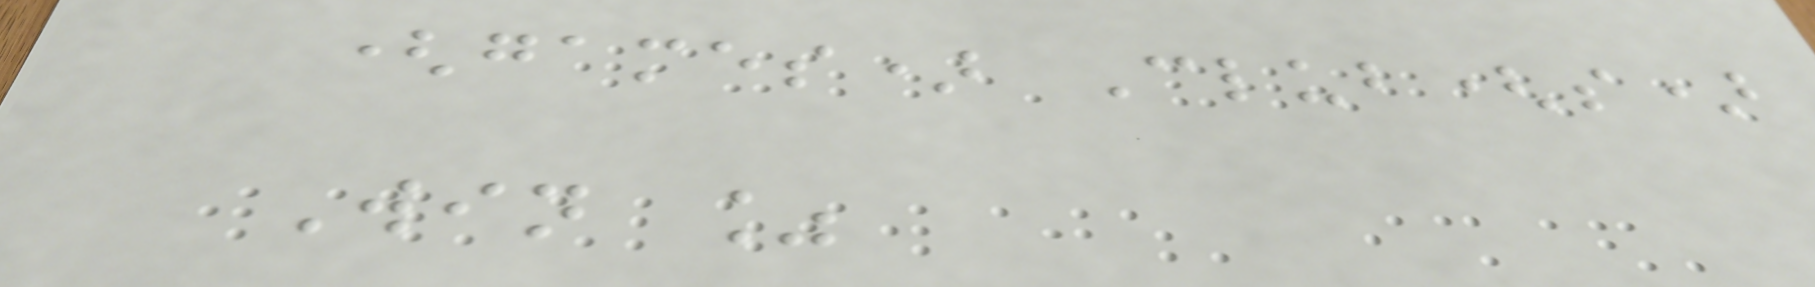(games) Club(s)
Win %
